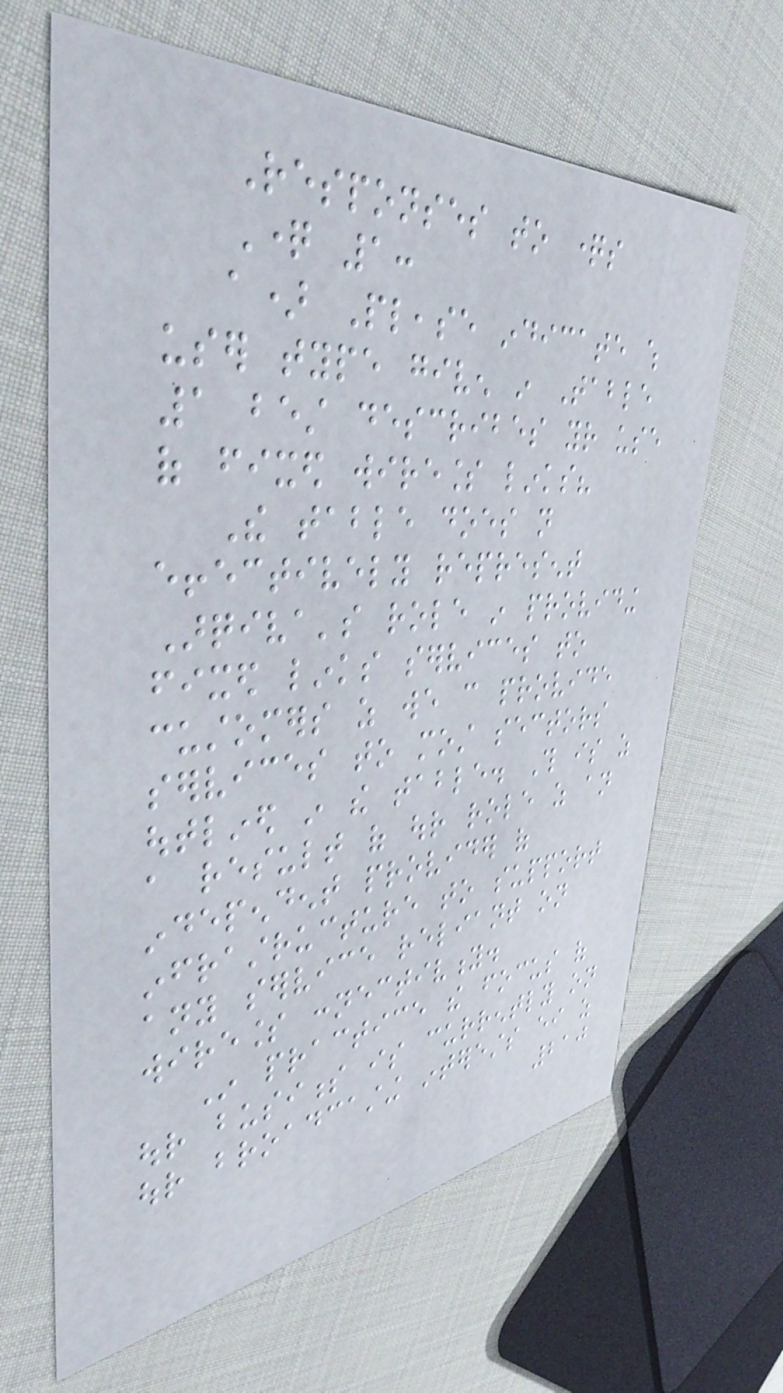Responses to questions
Question 1:
a) Please indicate which
user type given in Table
1 best describes your use
of fixed wireless links?
The table does not
effectively represent
Arqiva's role in providing
fixed links services to
customers as we can provide
services to most sectors
outlined in the table. This is as
a result of our role as an
independent provider of
infrastructure to support
any service reliant on
wireless connectivity.
In practice the focus of
our business is currently on
our broadcasting interests either as
210
